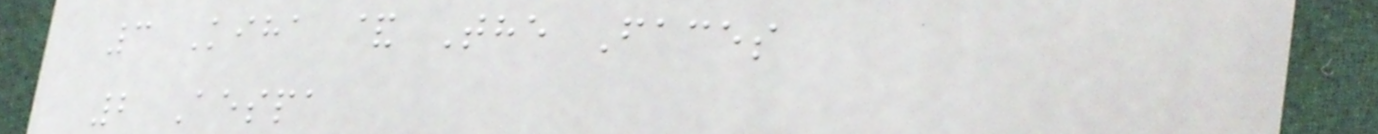3 Kiha & The Faces
2 Aespa
